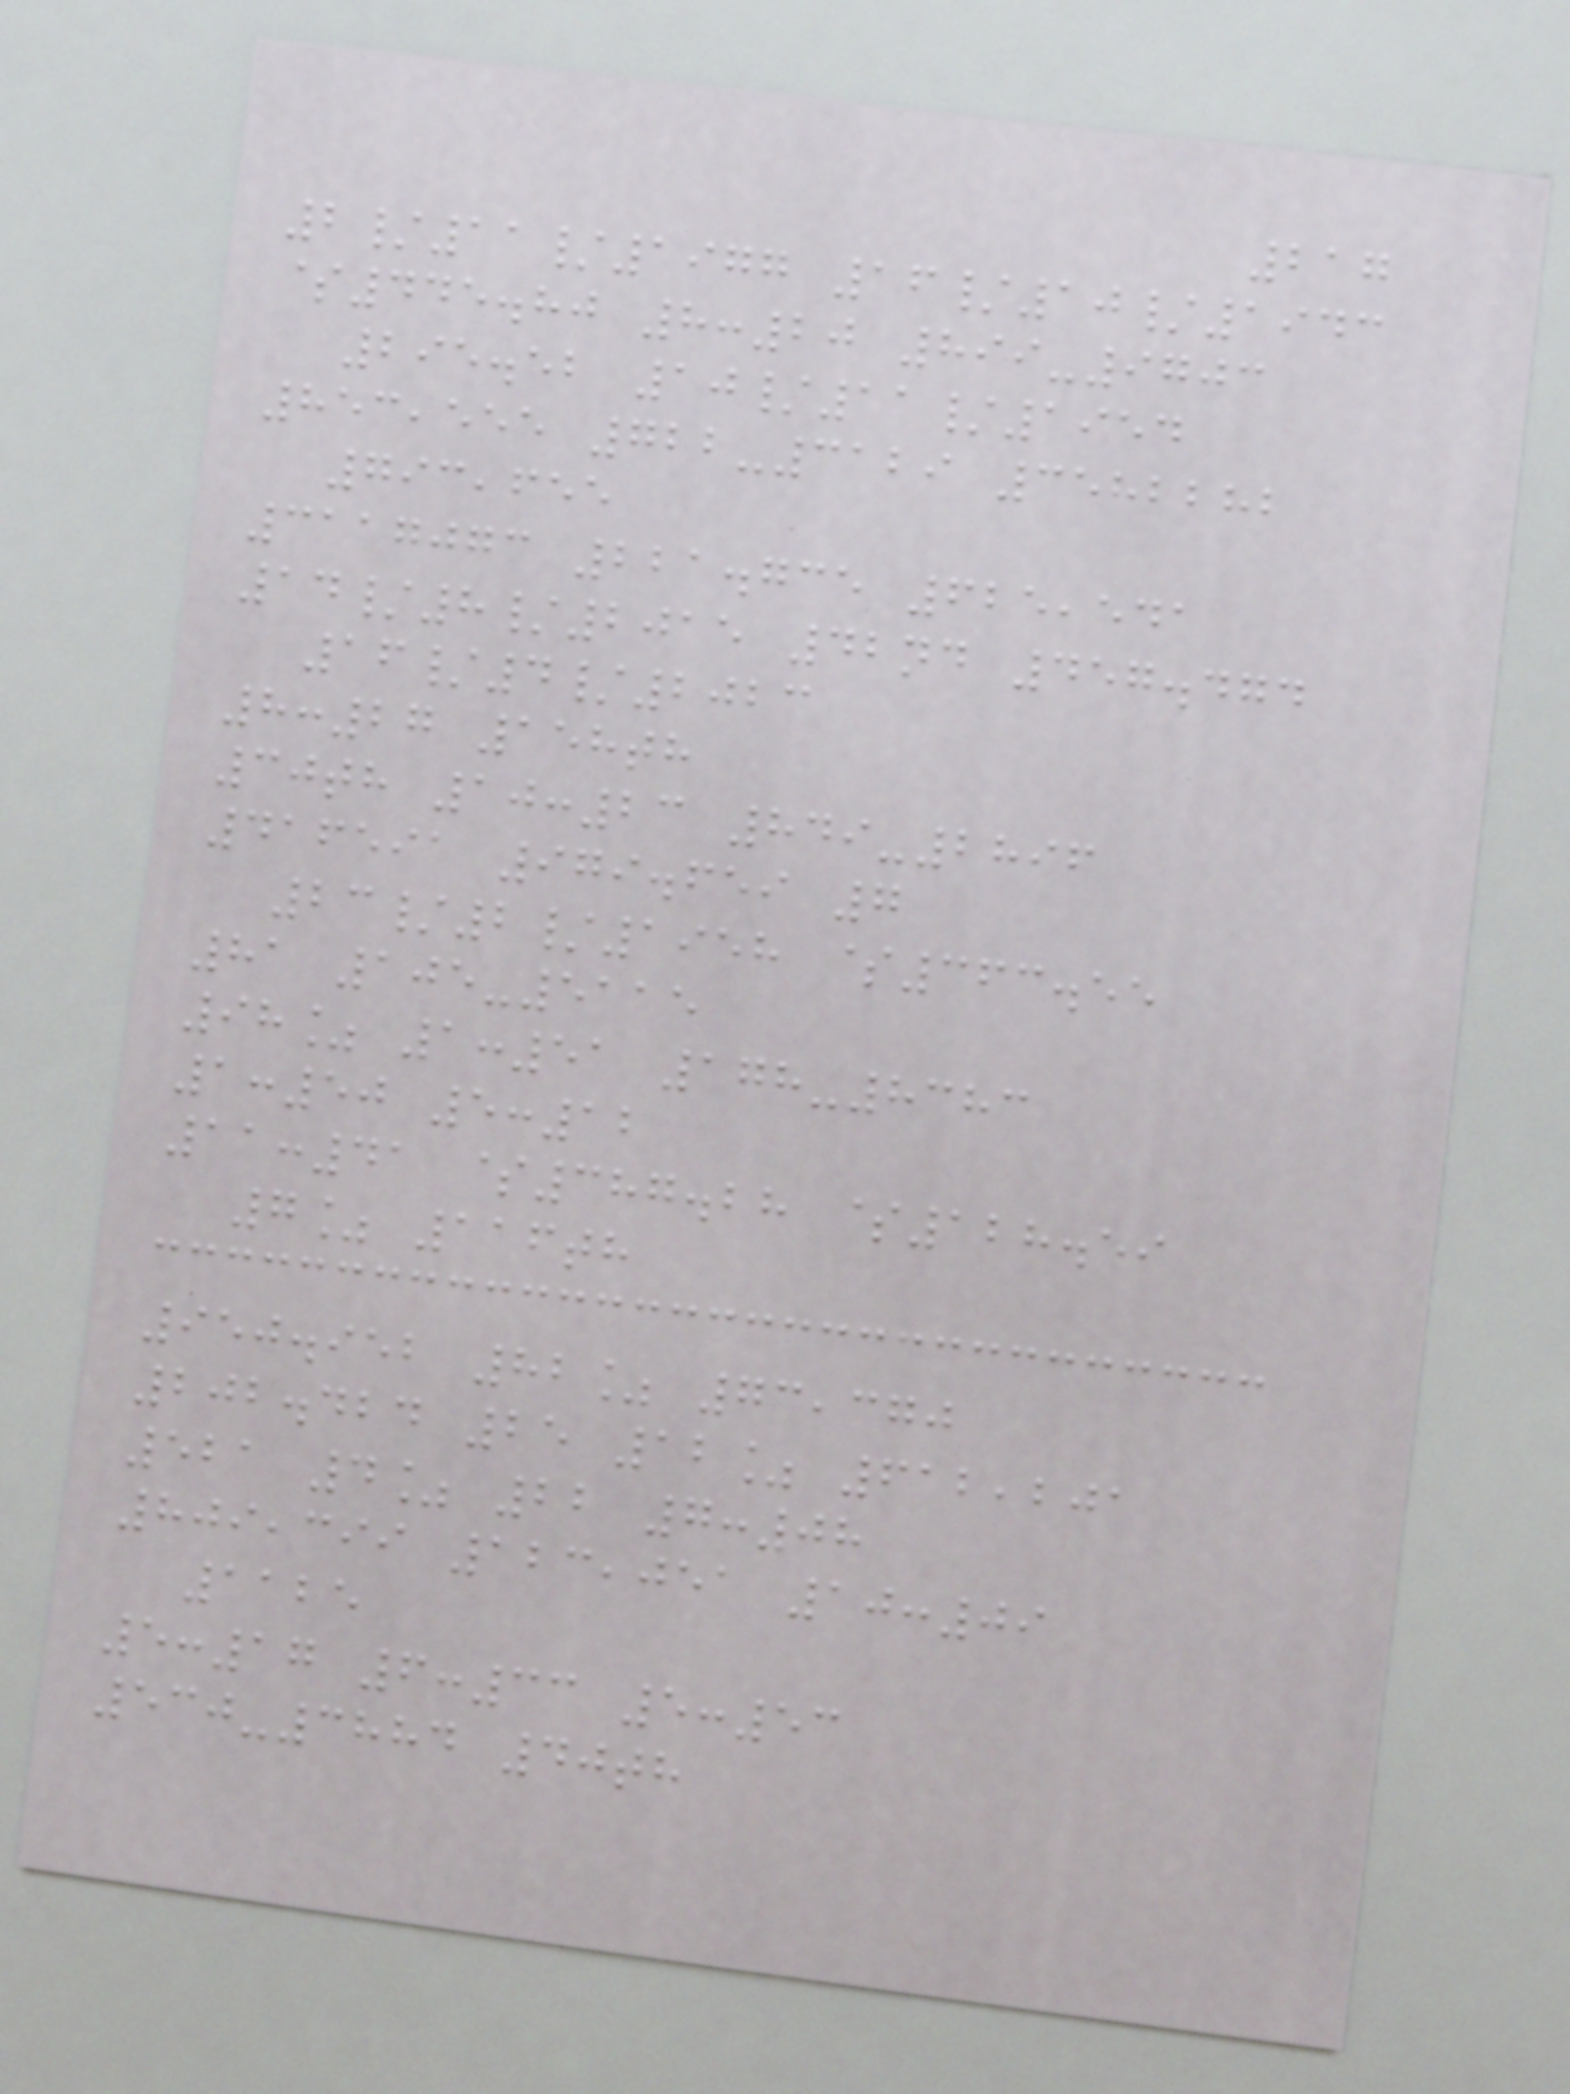217
2/11/1977 16/10/1943
$445.80 8:20 899-9703
295.52 10/11/1954
853,555 722-3129 3582282
793,655
3117073 221.735 625,541
14/8/2015 42nd 457.474
16/4/2023
8:27 158th
30th 10:23 849-2896
416591 979.659 7
23/2/1958 $363.55
81 105-5115
98% 1:51 178-8383
1:50 5:12
11:41 $387.28 $128.59
7% 116th
950.952 82% 73,370
202.424 25 12% 612,201
521 4% 22 7:08
809,399 123,051 10:09
1125
5:17 6:33 5:53
530-3884 40th
